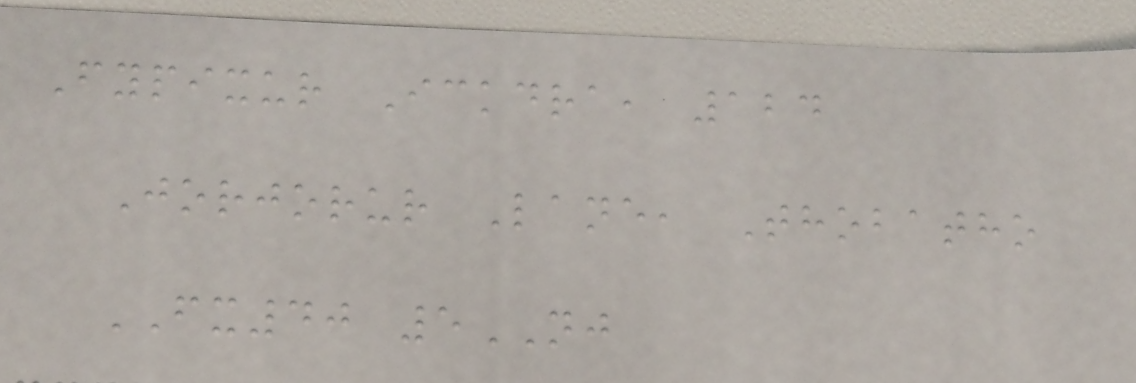Fypixur Ickdra, 124
Jorjorur Lane, Thobatho
FX40 5NJ
